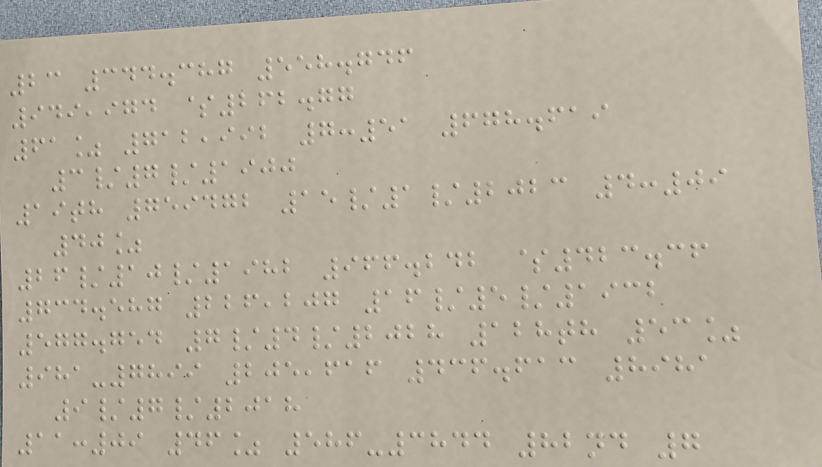23 344.387 558.746
949,974 $262.77
61% 712,992 7:51 678.619
3/7/1900
19th 759472 15/1/2023 4:09
40%
26/10/1982 966.242 $423.36
734.587 226,207 16/5/1932
577.754 7/4/2028 128th 53%
981-7899 205,616 436.613 8981
9/7/2018
11:09 46% 586-3844 82nd 7
